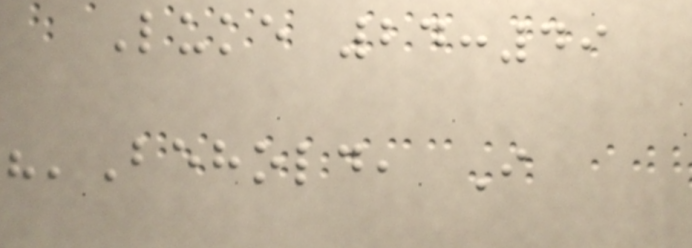Luke 24:49
"'Behold, I
